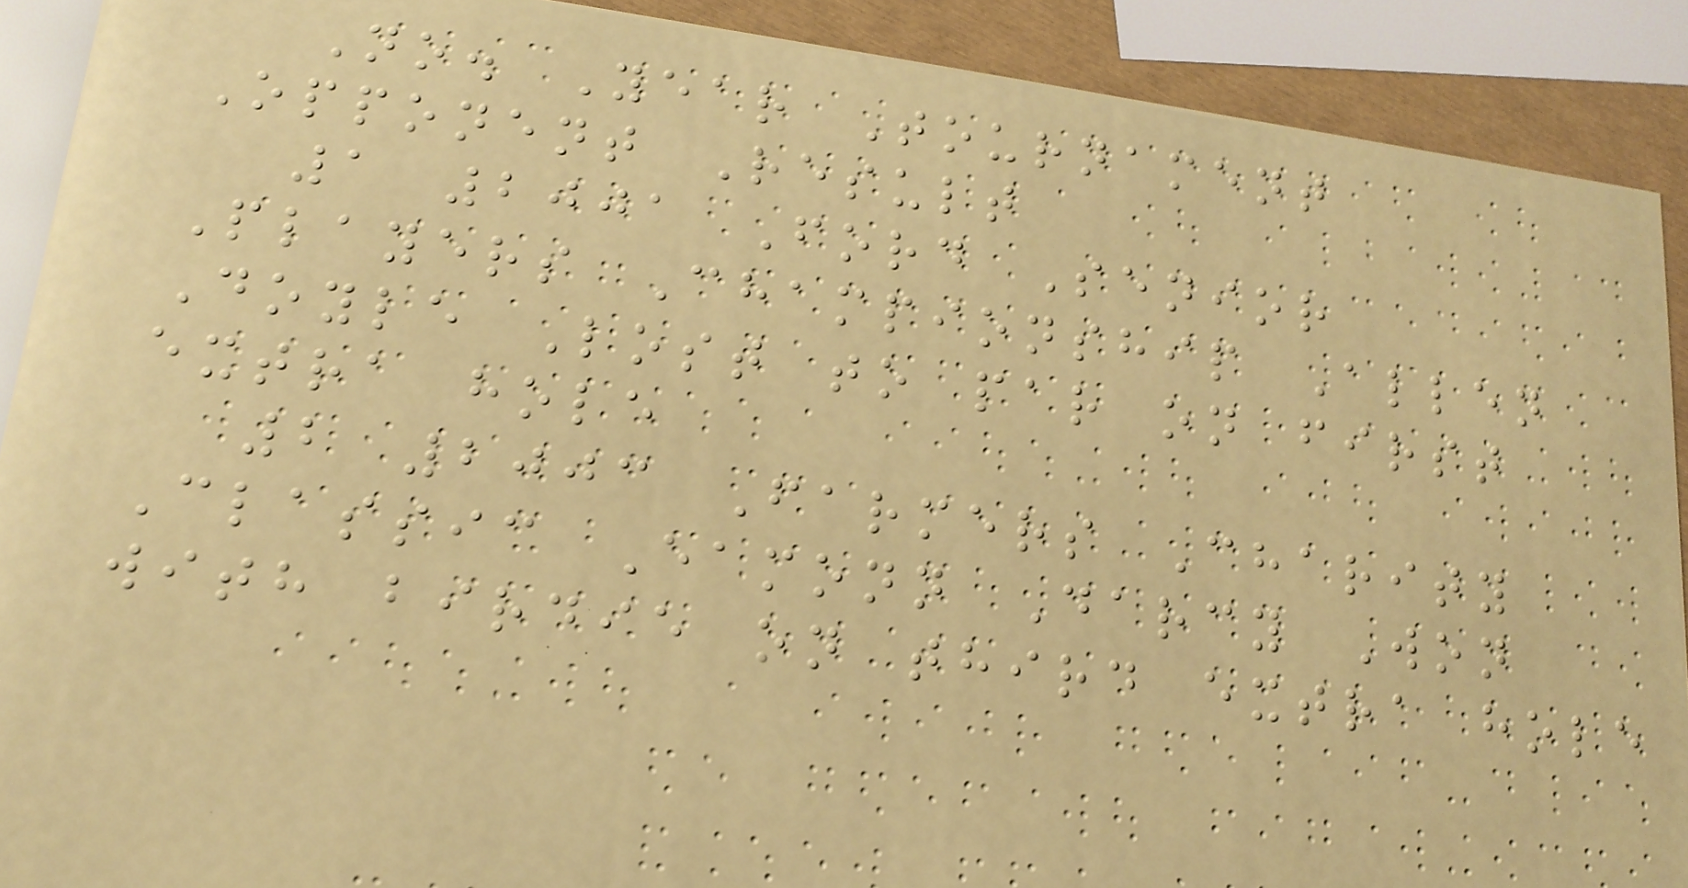No. Year Tournament
Opponent Result
1 2001 Ford Senior
Players Championship Allen
Doyle Lost to par on first
extra hole
2 2003 Farmers Charity
Classic Eamonn Darcy Won
with birdie on third extra hole
